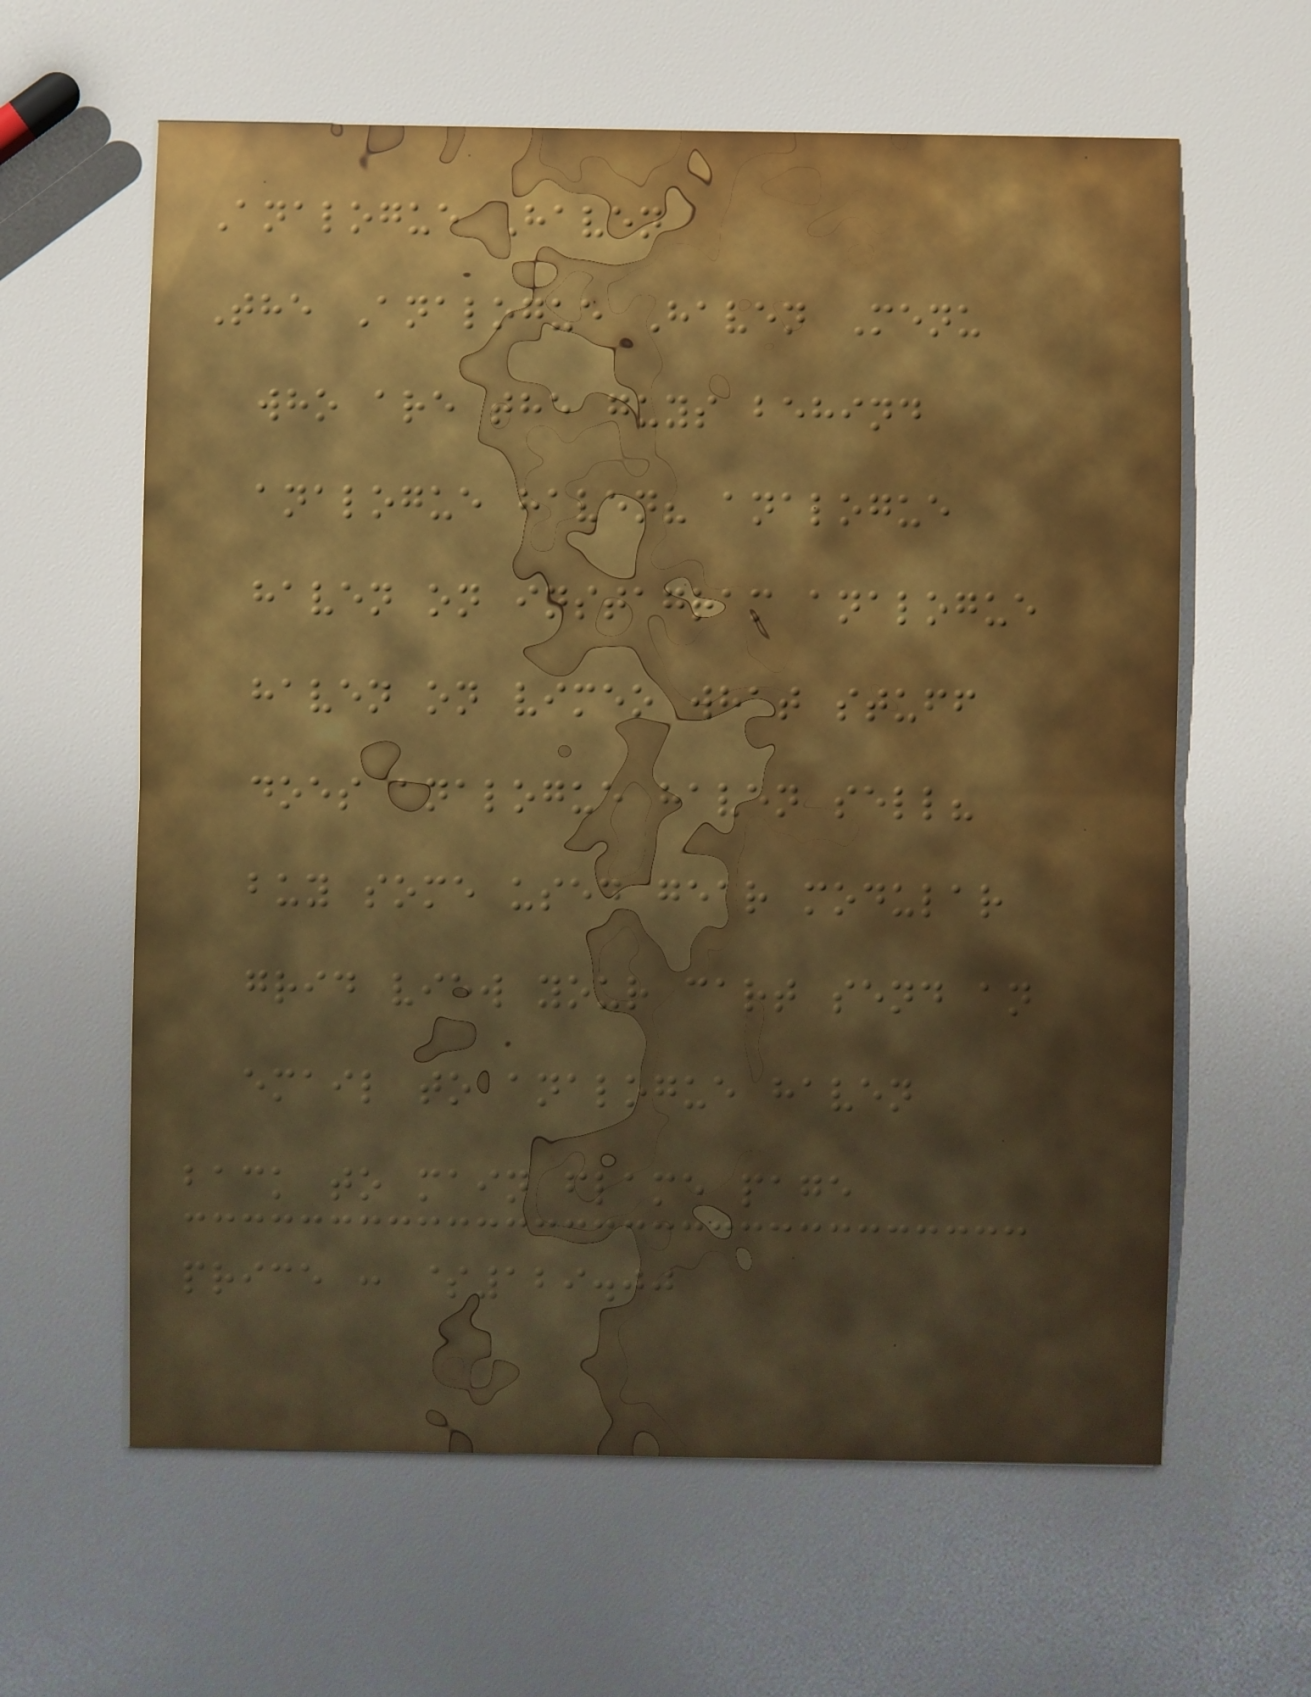Analogue Haven
The Analogue Haven Menu
who are the guys behind
analogue haven? analogue
haven on instagram analogue
haven on vimeo what stuff
does analogue haven sell?
buy some used gear modular
grid view your cart send an
email to analogue haven
back to main flame page
price : $129.00
